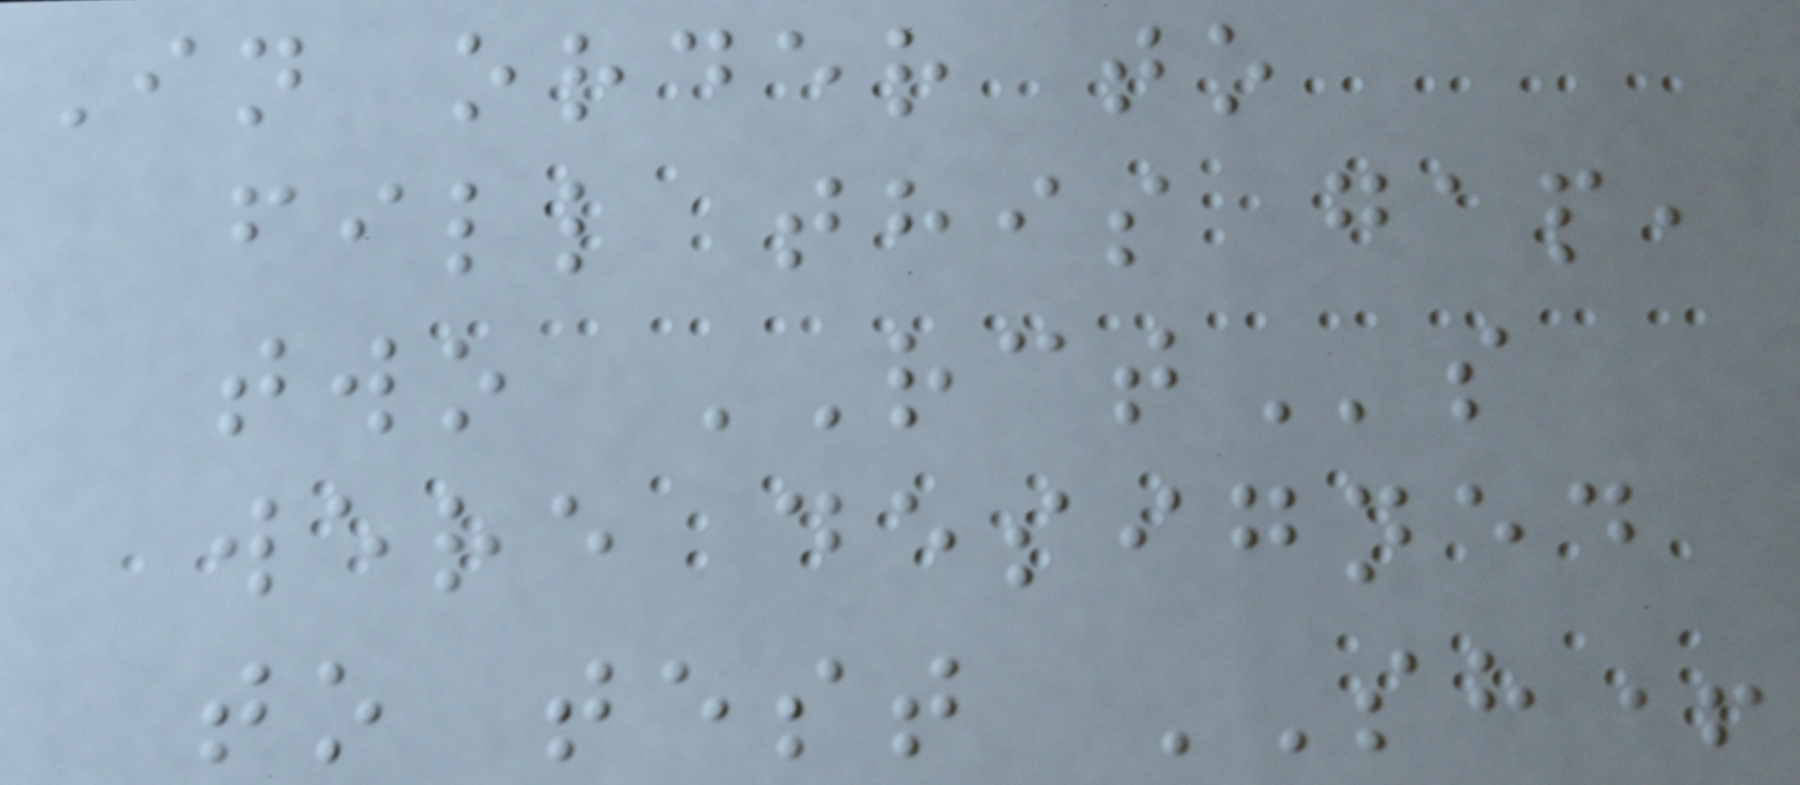In order to
fill this gap,
two RCTs
were designed
to test SH+
